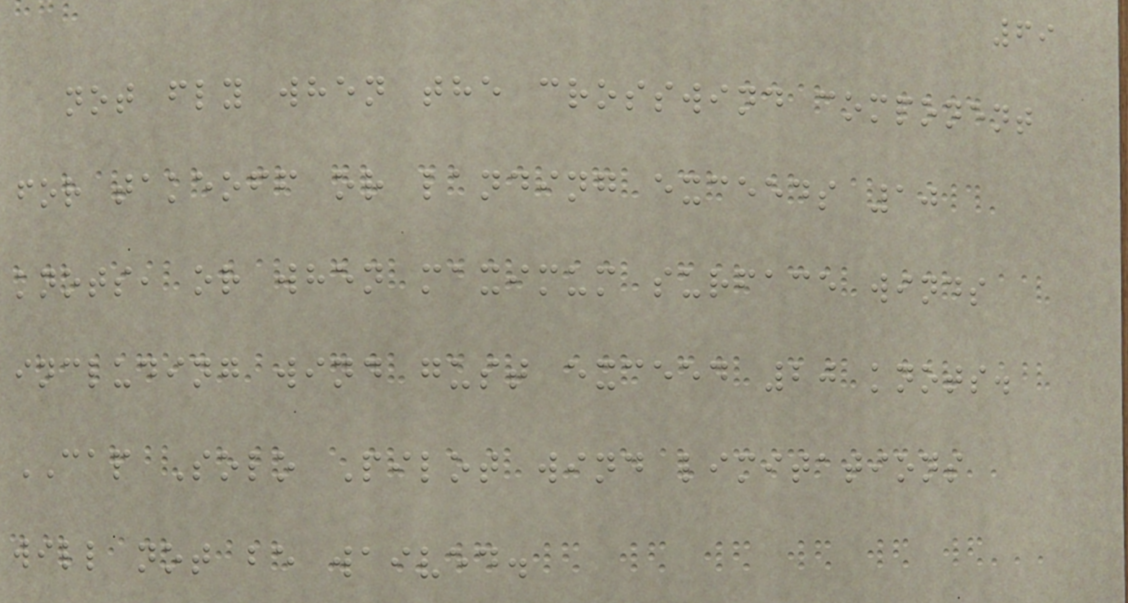69
not fly when the crosswind component
for takeoff or landing exceeds 10
knots, or when maximum surface winds
including wind gust exceed 20 knots.
CAP Solo Pilot wind limitations
will not be waived.
